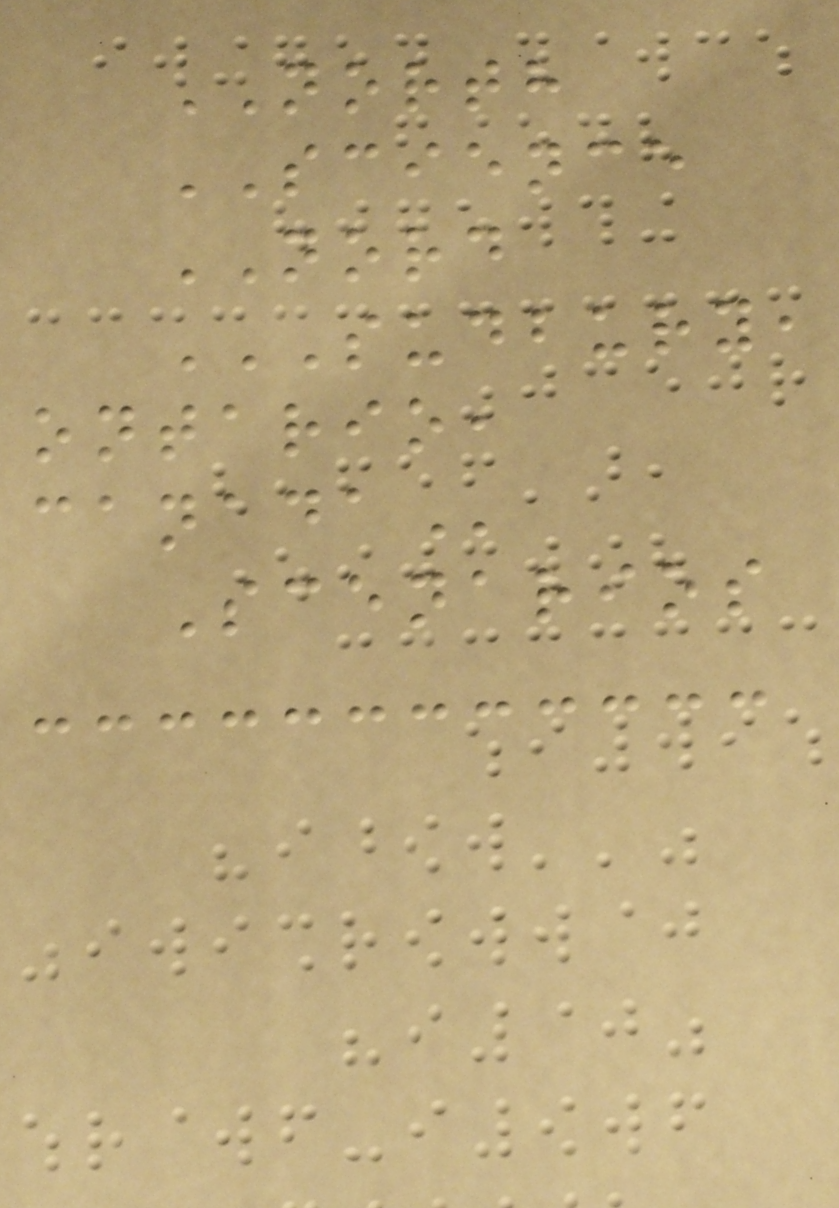NORTH
SCIENCE
NORD
SUDBURY,
ONTARIO,
CANADA
Scenarios
